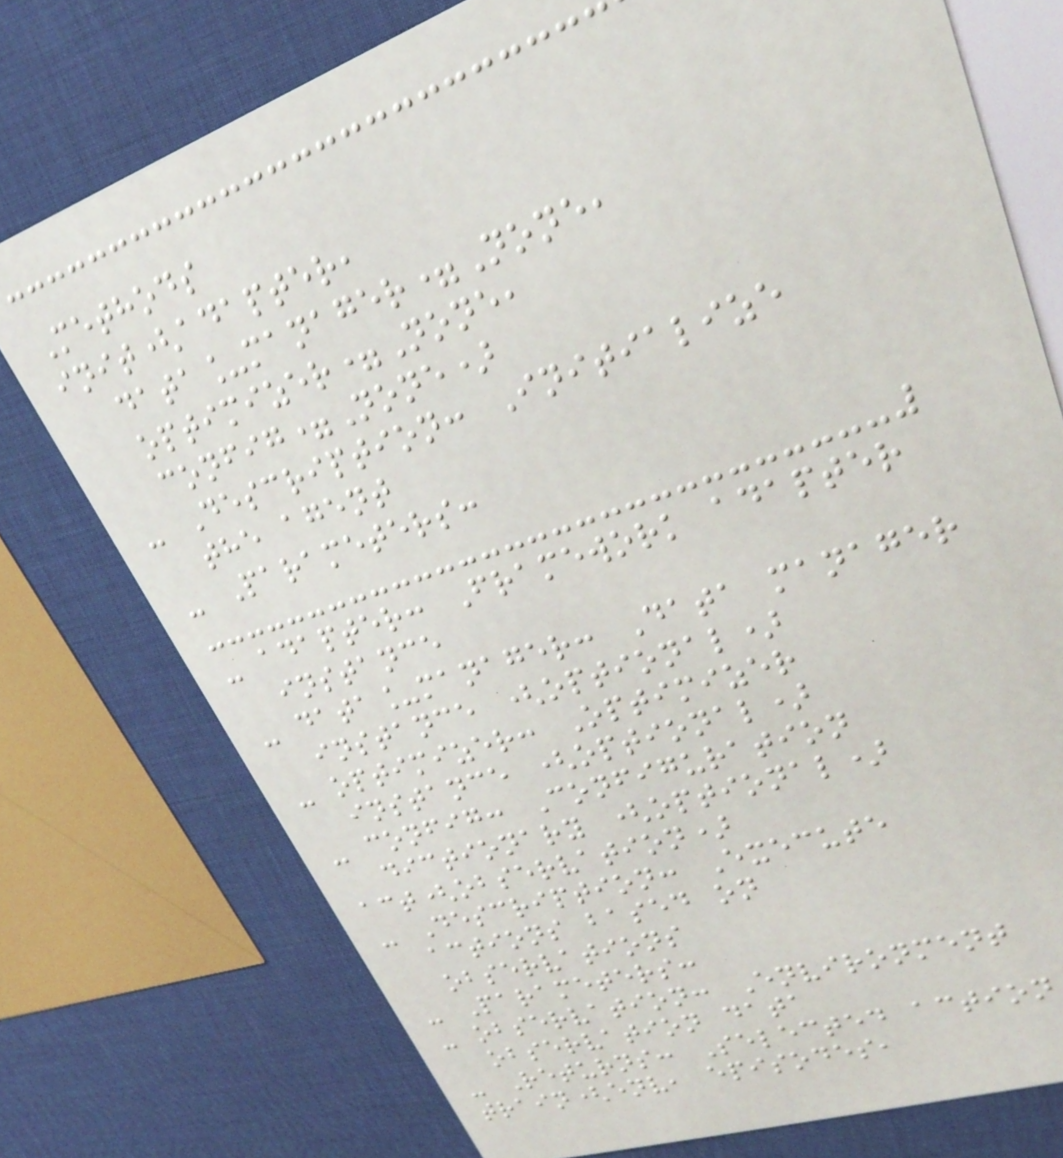Methods
init(adapter,
data_manager=None,
optimizer=None,
config=None)
- Description: Initialize
the agent
- Parameters:
- adapter: Framework adapter
instance
- data_manager: Data manager
instance (optional)
- optimizer: Optimizer
instance (optional)
- config: Configuration
dictionary (optional)
act(observation)
- Description: Execute
actions based on
observations
- Parameters:
- observation: Environment
observation data
- Returns: Selected action
train(env, episodes,
